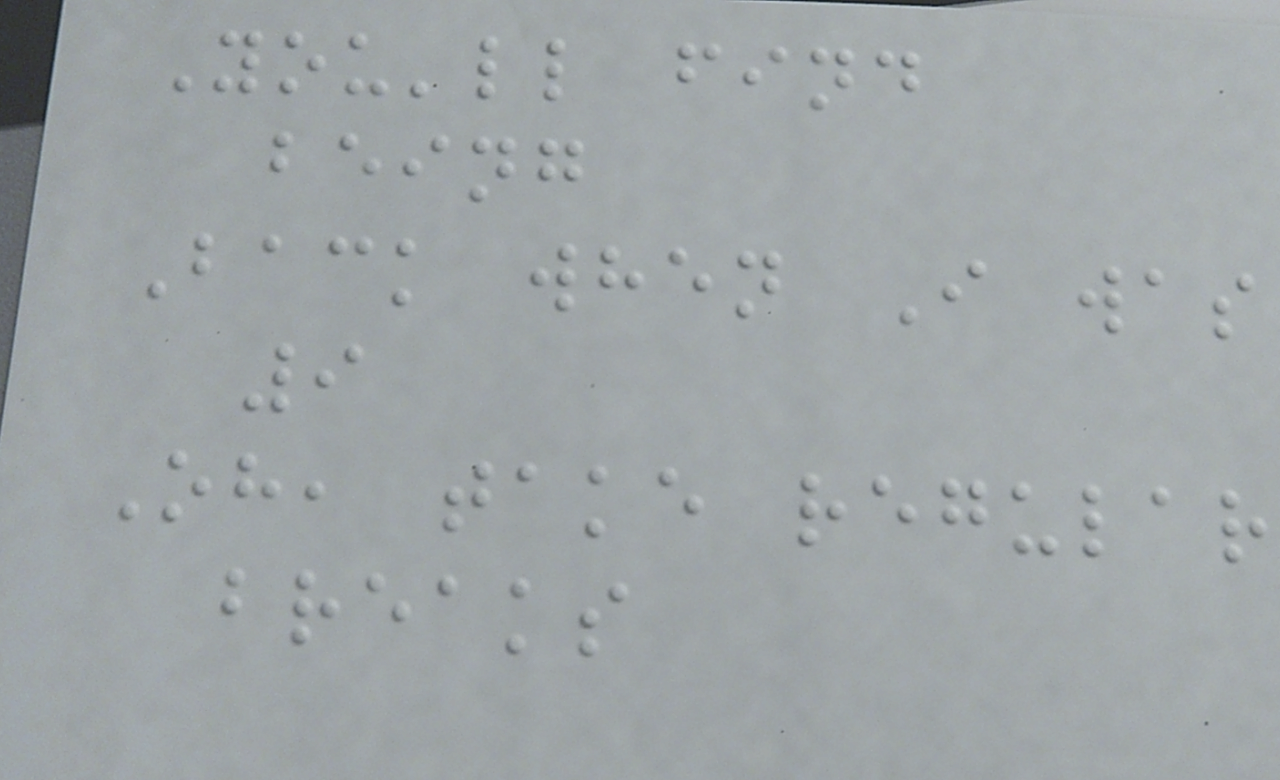You'll find
being
Back when I was
9
Oh, take regular
breaks
